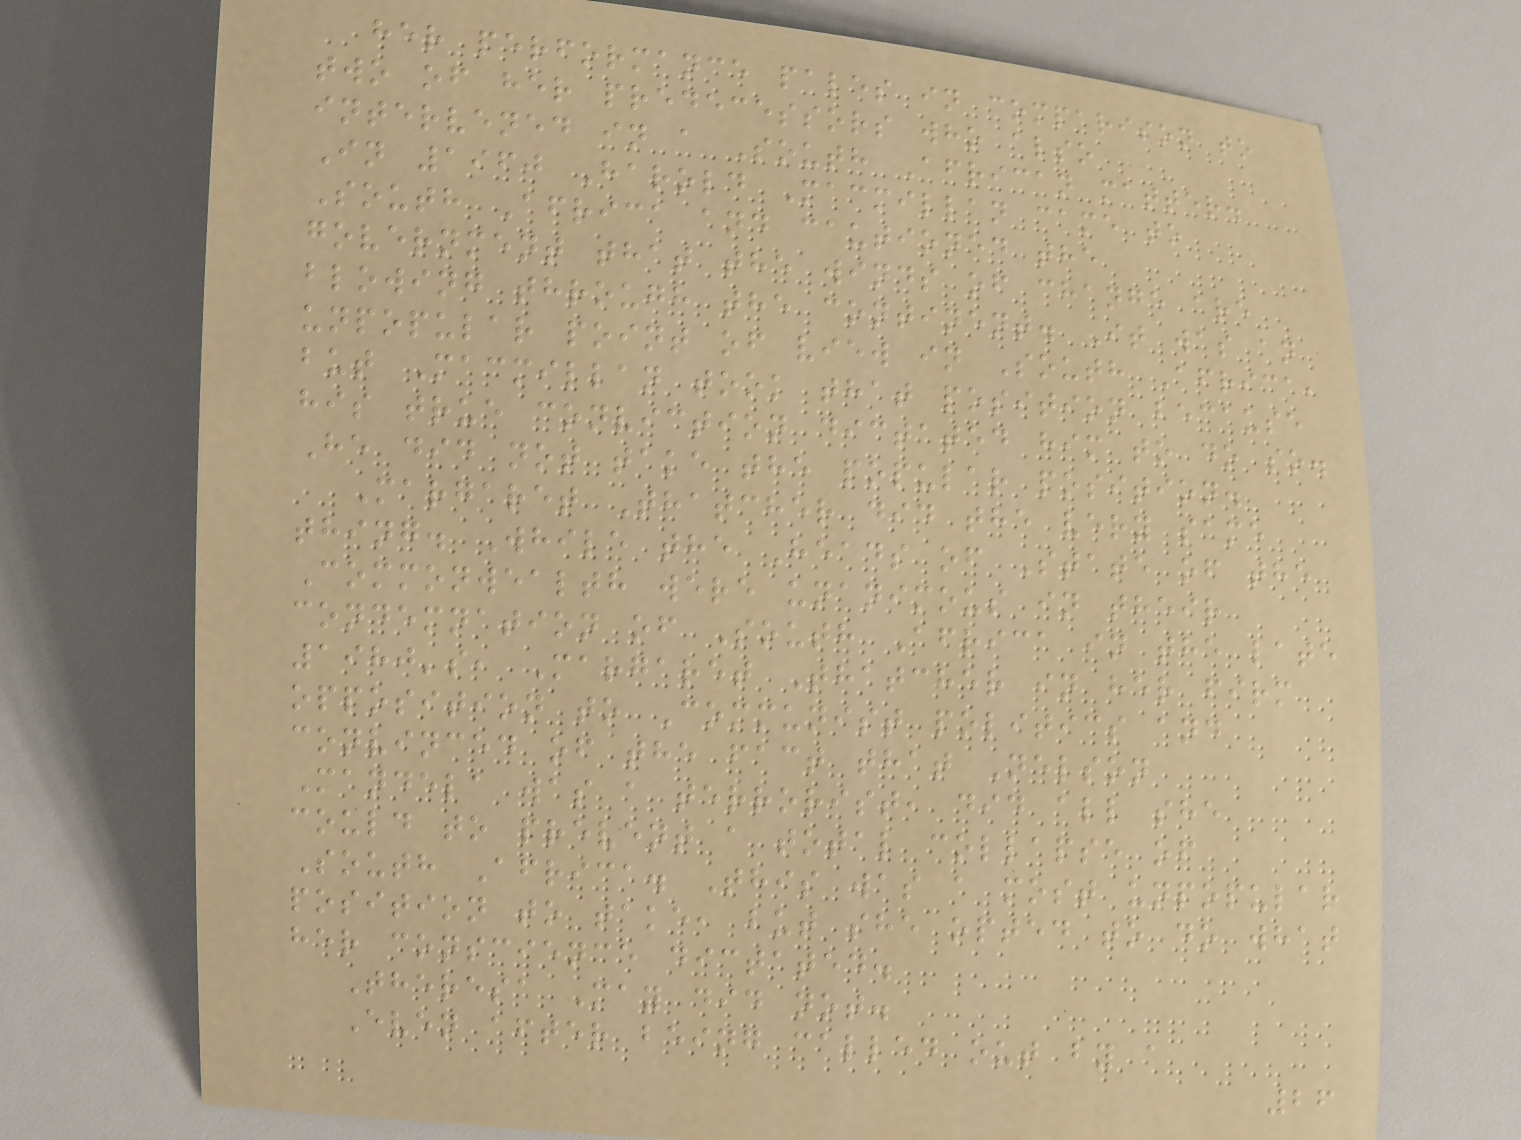her performance pales in comparison to
two of her predecessors who also
intervened in a South African matter.
In 1960 Harold Macmillan came to
South Africa and cautioned the
government that the winds of change are
blowing through the continent. It was an
unpopular point of view in South Africa,
but Macmillan took that position because
his true conviction dictated him to do so.
He did not take the popular position.
Margaret Thatcher did the very same
thing. While the Heads of State of the
Commonwealth were unanimous in their
condemnation of South Africa in the late
1980's, Margaret Thatcher in her firm
opposition to Communist politics and
convinced of the fact that Nelson
Mandela was a terrorist, did all she
could to prevent a total collapse of
South Africa. This was a most unpopular
position to take, but she opted to do what
her conscience dictated.
Theresa May did not.
Even after being called out by a
26
